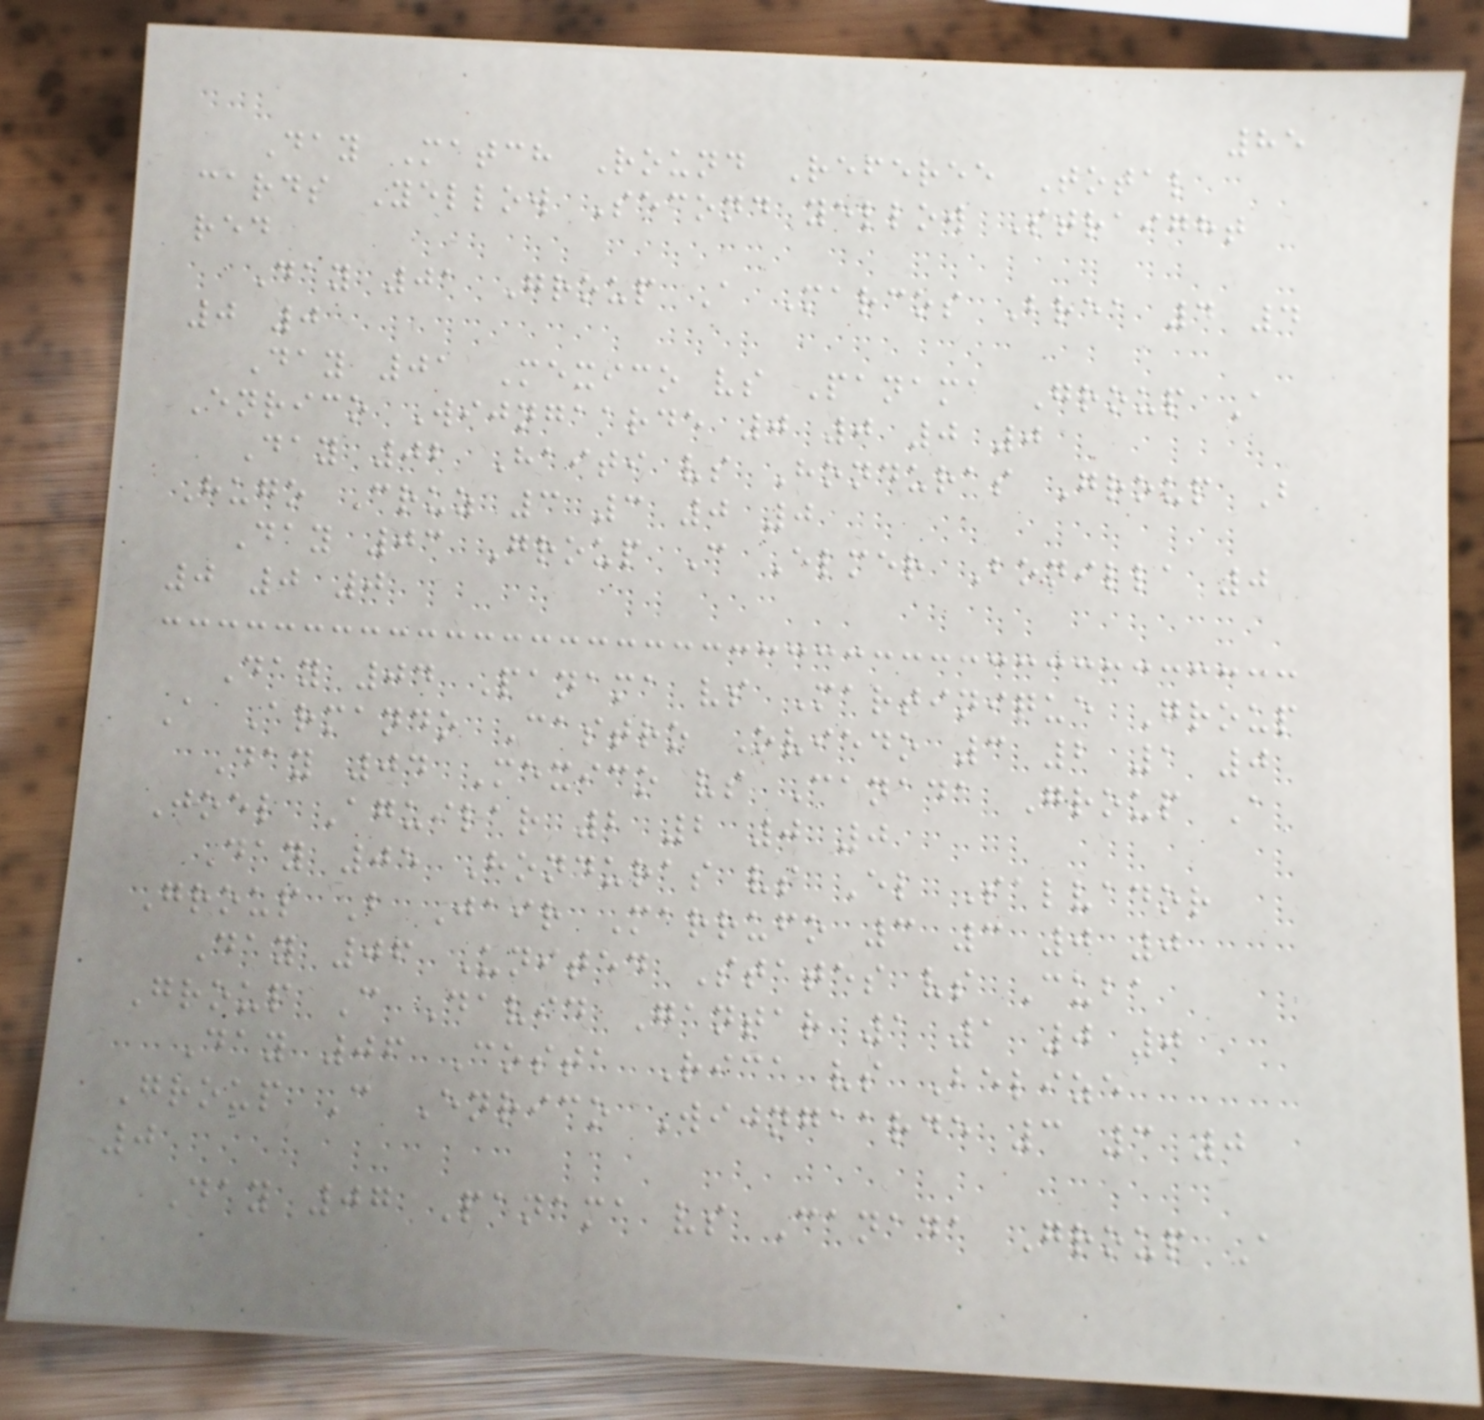85
Day Match Round Referee Total
cards Yellow Second yellow Straight
red
Day 01 Group A Marcos Brea 4 4
0 0
Day 01 Mexico vs Panama Group A
Enrico Wijngaarde 0 0 0 0
Day 02 Haiti vs Honduras Group B
Hugo Cruz 3 3 0 0
Day 03 Group C Elmer Bonilla 0
0 0 0
Day 04 Panama vs Martinique Group
A Armando Castro Oviedo 3 2 1 0
Day 04 Mexico vs Canada Group A
Joel Aguilar 2 2 0 0
Day 05 Honduras vs El Salvador
Group B Jair Marrufo 3 3 0 0
Day 06 United States vs Cuba
Group C David Gantar 1 1 0 0
Day 06 Costa Rica vs Belize
Group C Enrico Wijngaarde 3 3 0
0
Day 07 Panama vs Canada Group A
